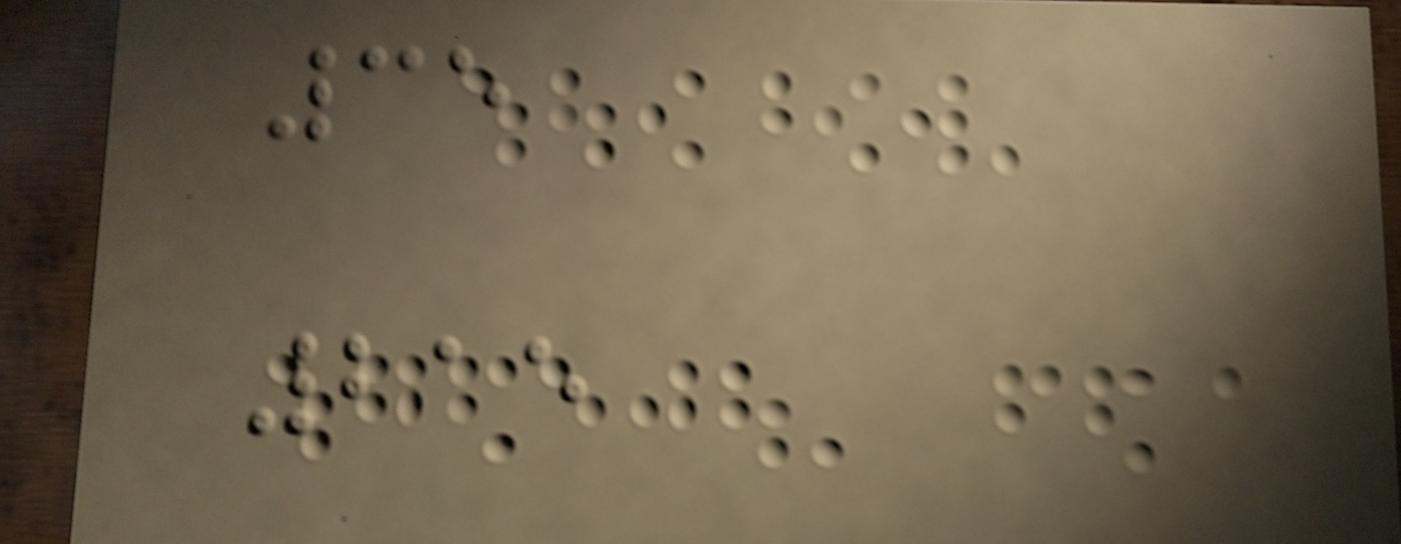35
215
